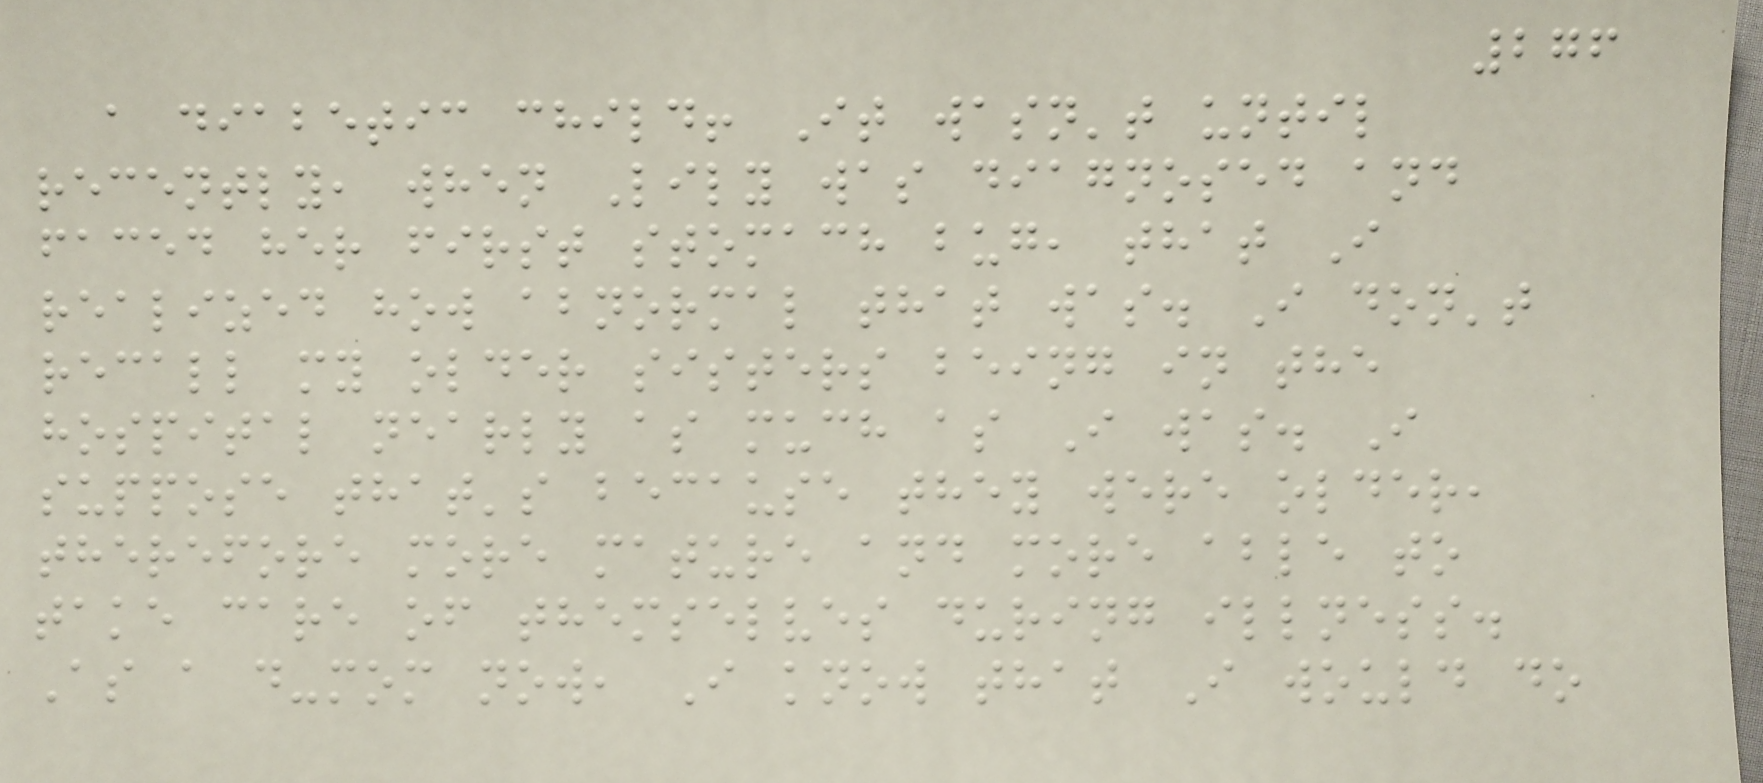276
a diabetic child! It wasn't until
recently, when Lily was diagnosed and
faced her first stomach bug, that I
realized how abnormal that was. I don't
recall my older sisters being in the
hospital nearly as much as I was. I
suppose that's because they were older,
therefore more mature and more able to
take care of themselves during illness.
As a d-mom now, I know that I would do
